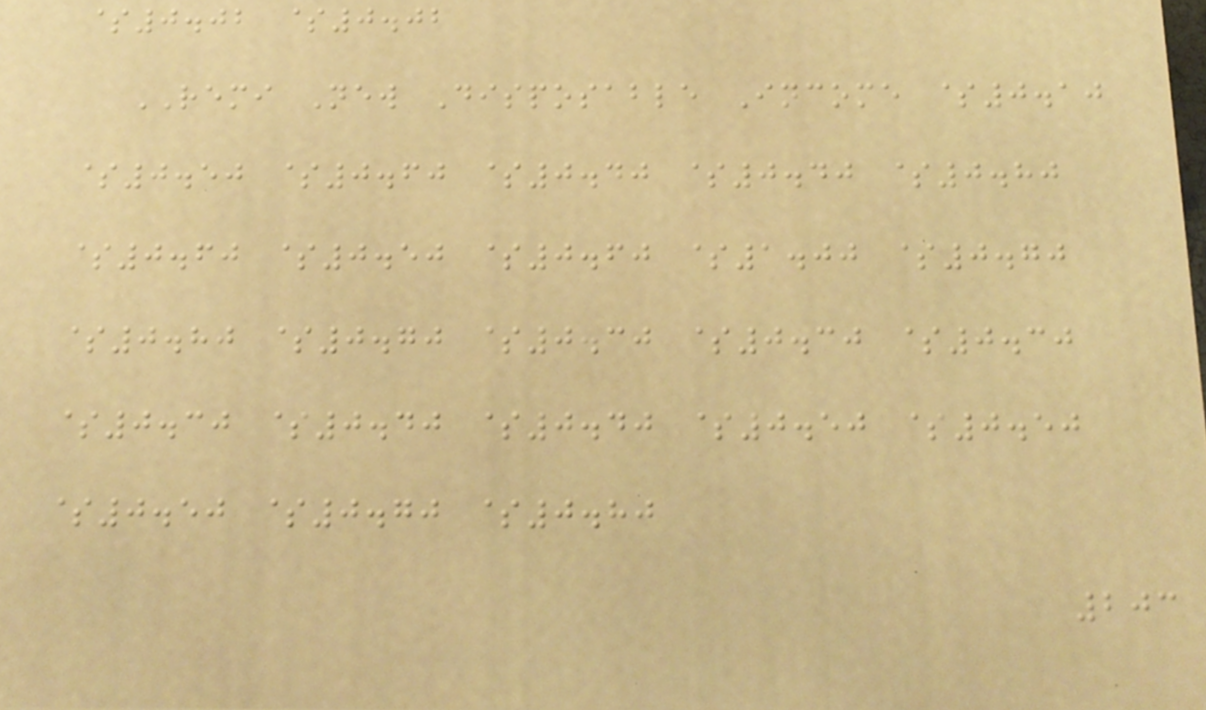$0.02 $0.02
REMI New Disposable Income $0.10
$0.50 $0.60 $0.40 $0.40 $0.80
$0.60 $0.50 $0.60 $1.00 $0.70
$0.80 $0.70 $0.30 $0.30 $0.30
$0.30 $0.40 $0.40 $0.50 $0.50
$0.50 $0.70 $0.80
203
